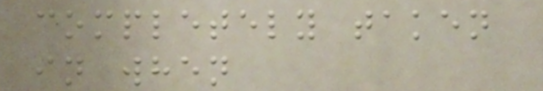completely taken
in when
